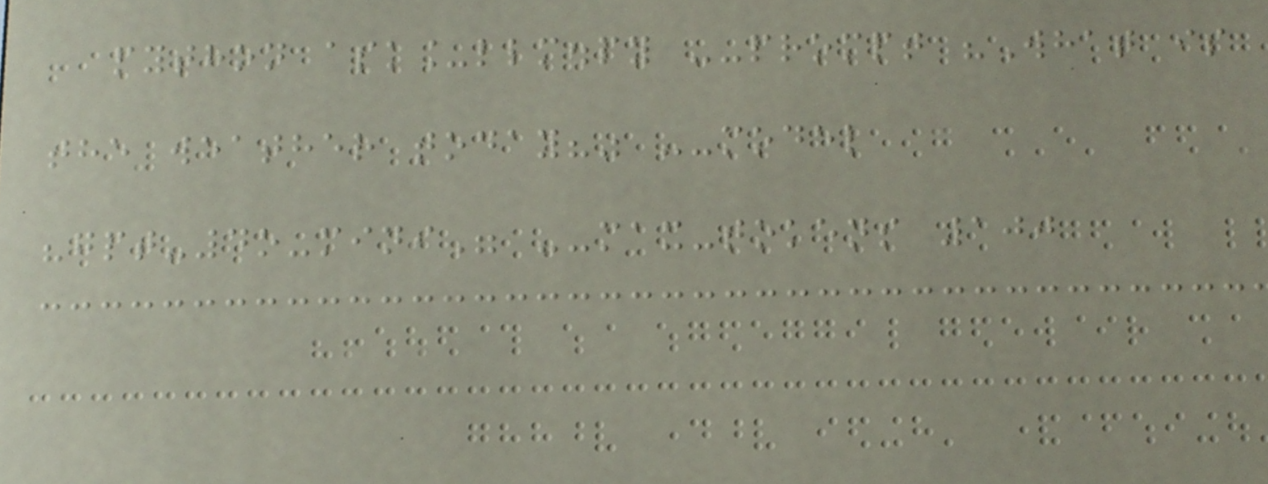python ask_llm.py --prompt "What is
the weather today?" --model
"gpt-4o-mini" --max-tokens 100
